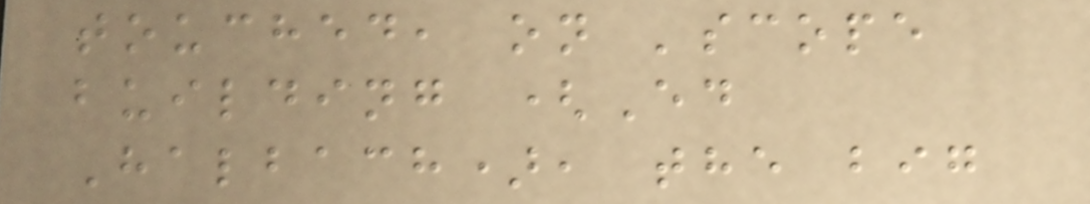touched, on 'scope
building (Ed
Halbach), the big
